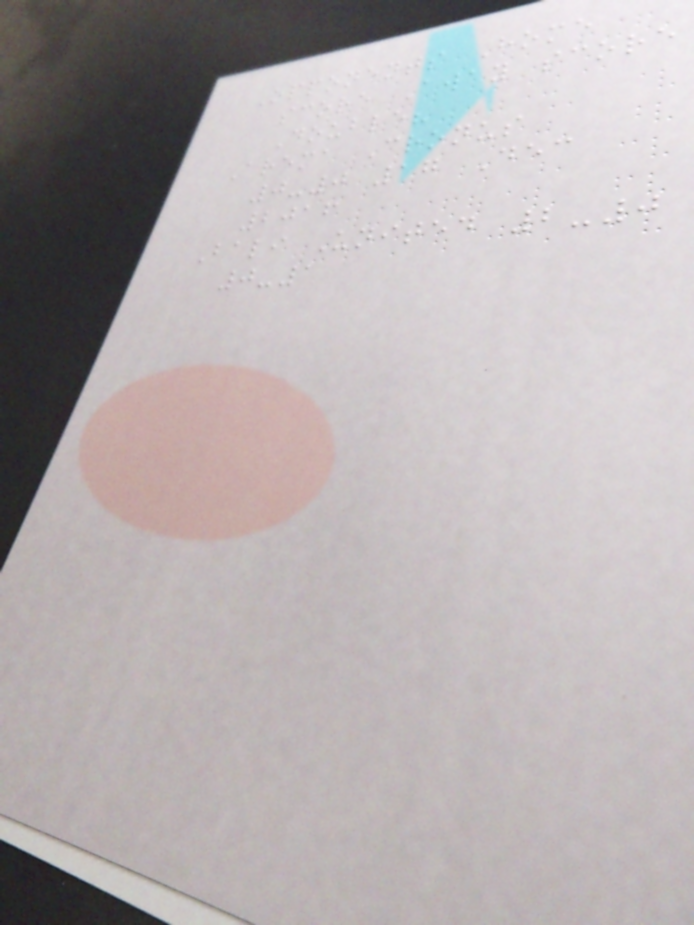Opponents Home
score Away score
Double?
Arema Cronus
0-0 17 Dec
2016
Bali United 2-0
0-1
